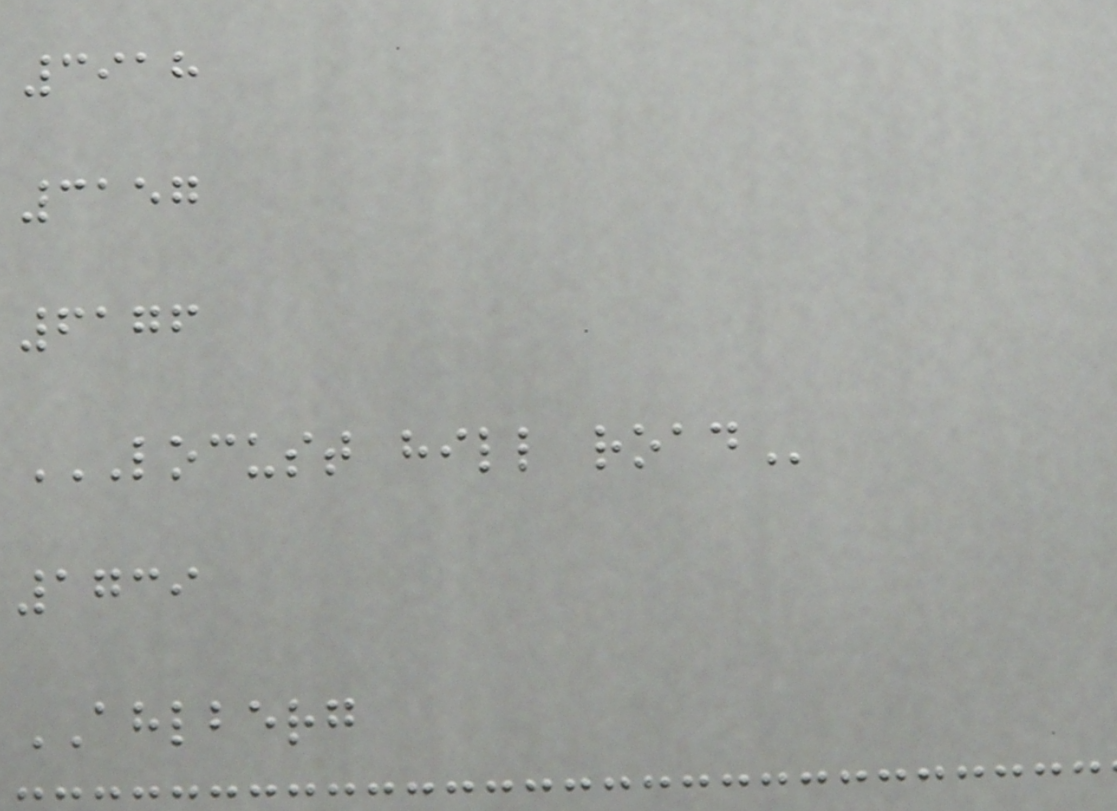3918
3157
6176
LOCUST HILL ROAD
1739
AHLBERG
